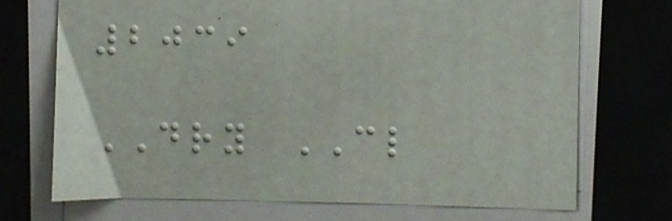2039
DRY CL
